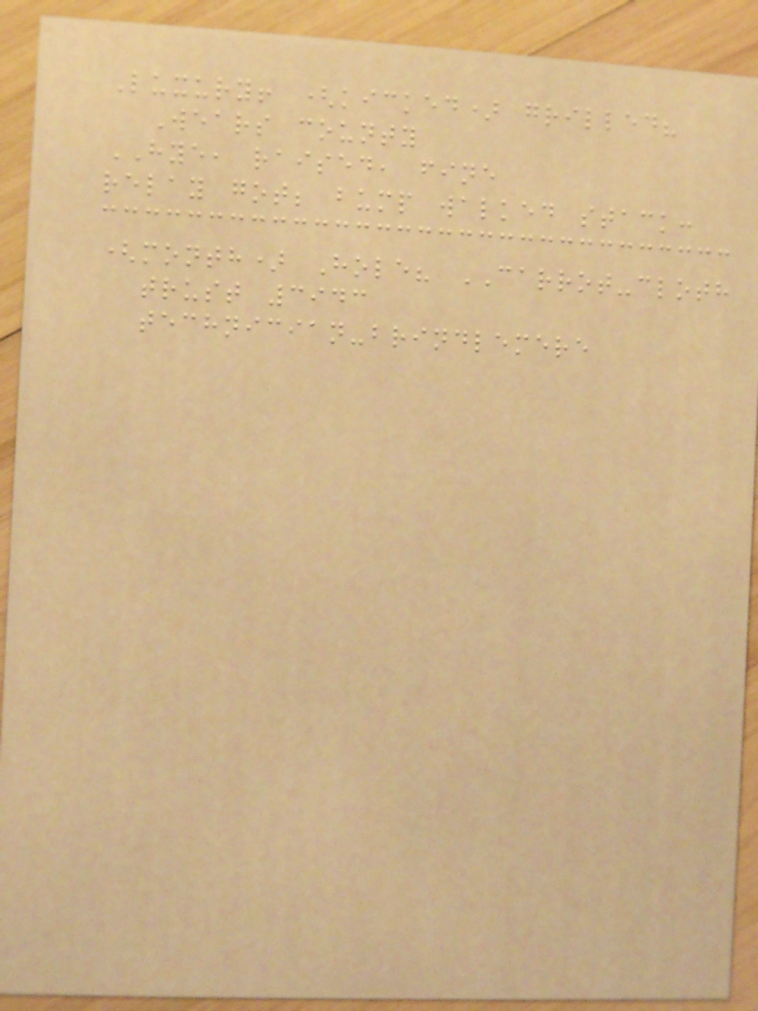Luxury! (kicked) grilled?
Wears county
HYE, raised, fine
relay got; bump walked stack:
(month) Hole? CARROT-cloth
trust 3943
technician-brindlemere
